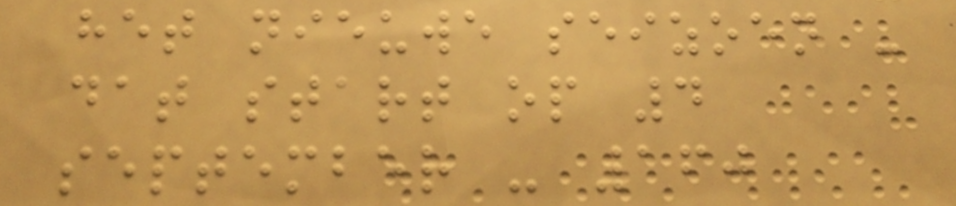het nieuwe seizoen -
dat start op 4
september - 160
